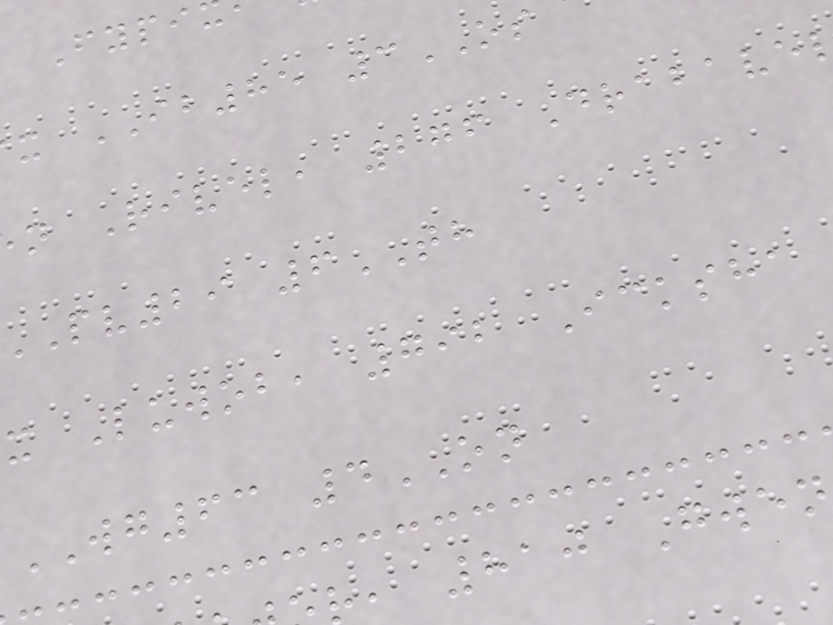x IB85 3OS
n Rivel, 276 Drabave
pv29 6TH
x Luwob, 792 Icksha
WG63 4ON
, 810 Gwen
